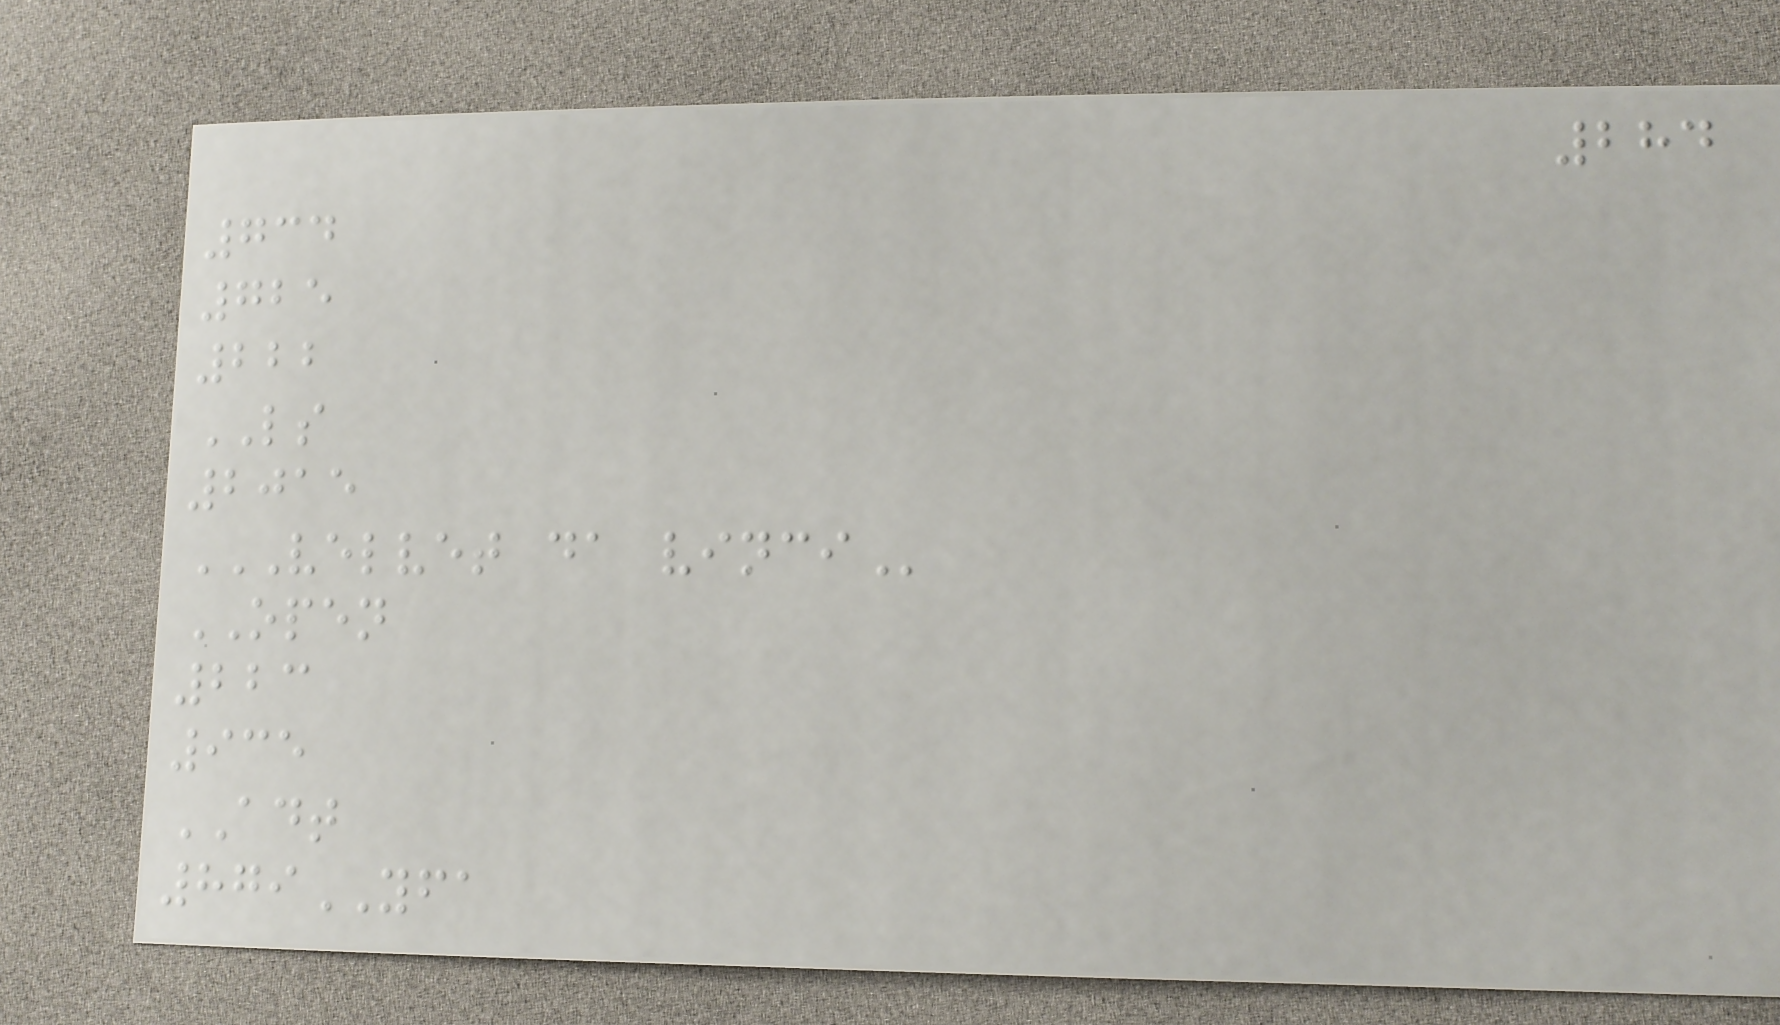284
734
725
222
LS
2015
VELVET DA VINCI
OPEN
223
935
ADT
879YFA
